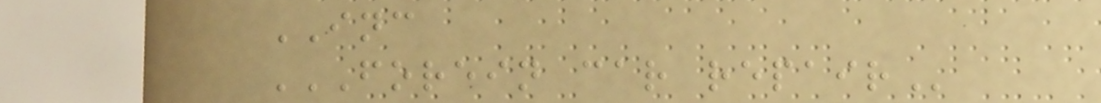INC
FOREIN CAR REPAIR
